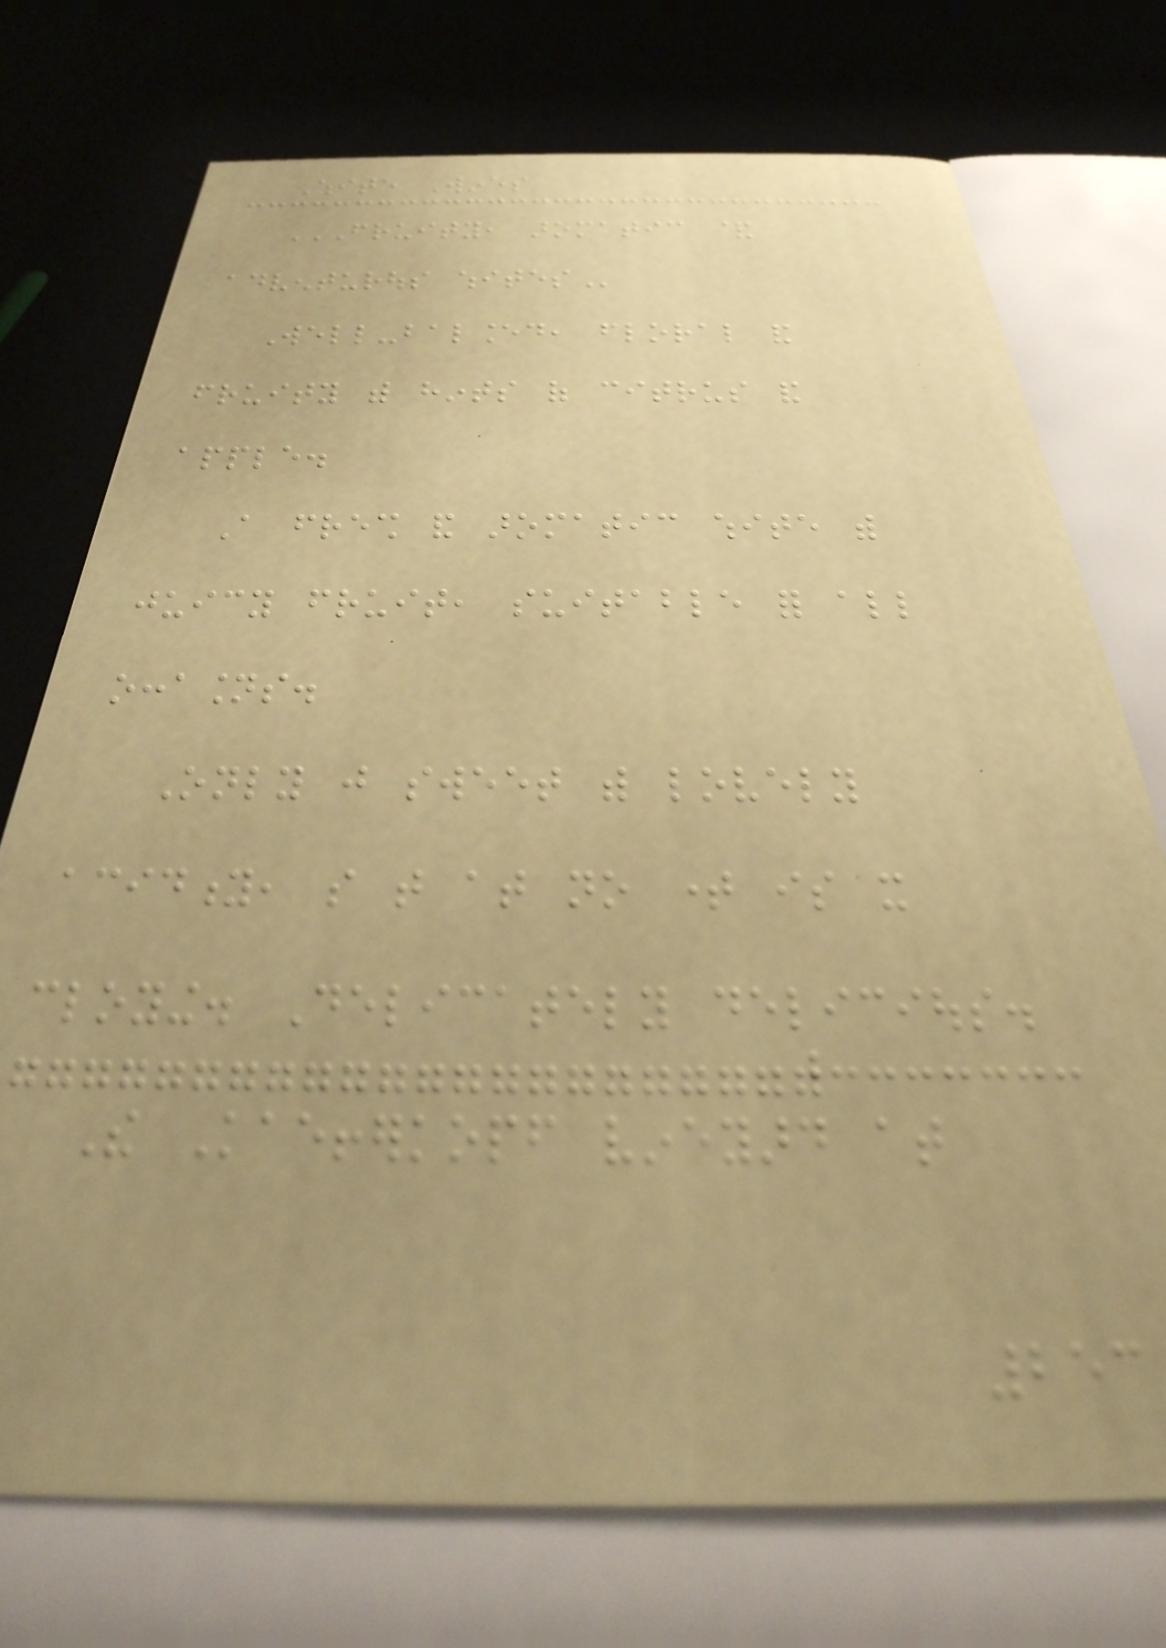White Wines
FRUITY, AROMATIC &
ADVENTUROUS WHITES
Well-balanced, floral and
fruity with hints of citrus and
apple.
A fresh and aromatic white with
juicy fruit, suitable for all
occasions.
Only just sweet with lovely
acidity, so that at no time is it
cloying. Delicately delicious.
The Kaefferkopf vineyard at
253
